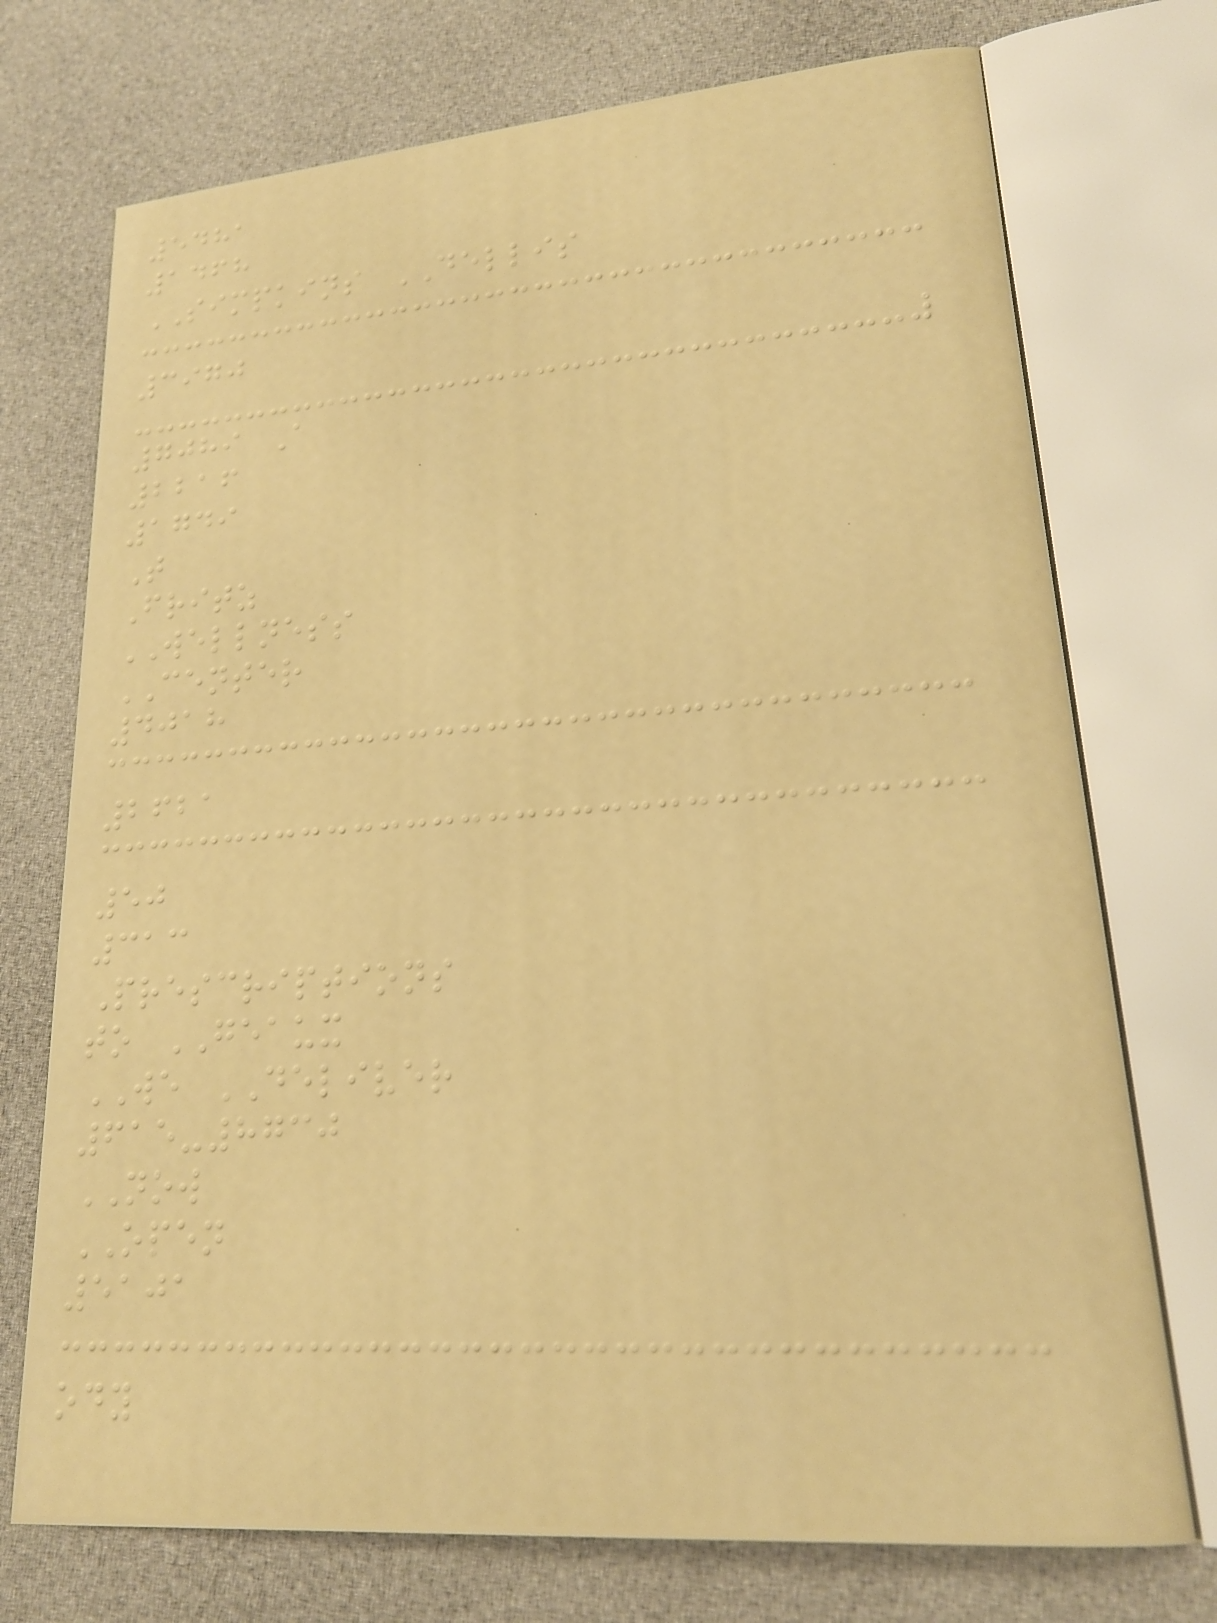5481
1468
SIMPKINS DELLIS
3970
7089 A
2216
1749
T
Fritz
WELLNESS
CENTER
4018
2621
50
313
Prescriptions
to GEAUX
WE DELIVER
615-8730
NOW
OPEN
5101
ody
